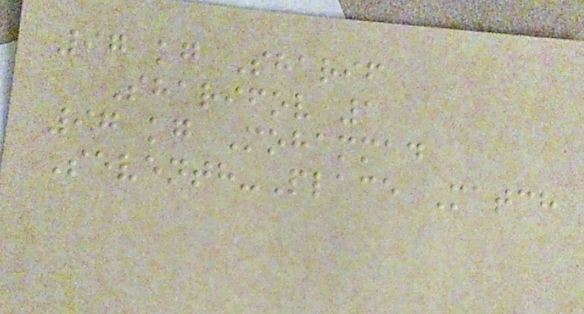97 kg Sharif
Sharifov 1
97 kg Mohammad
Seventh-Place Match
